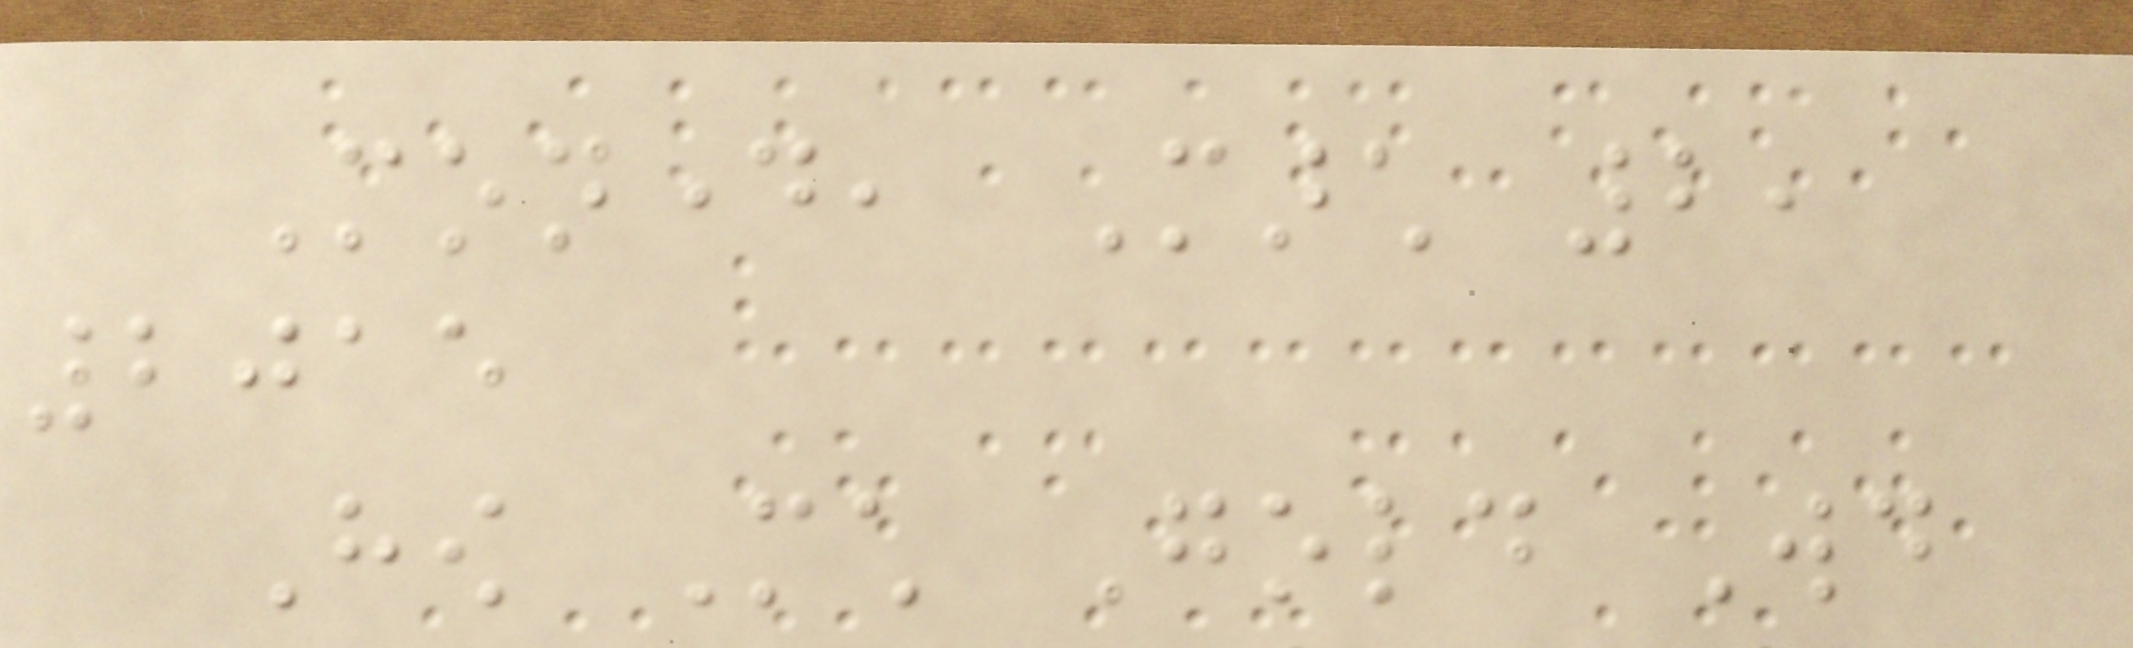Monday, March 2,
2015
How Much Gold Would
